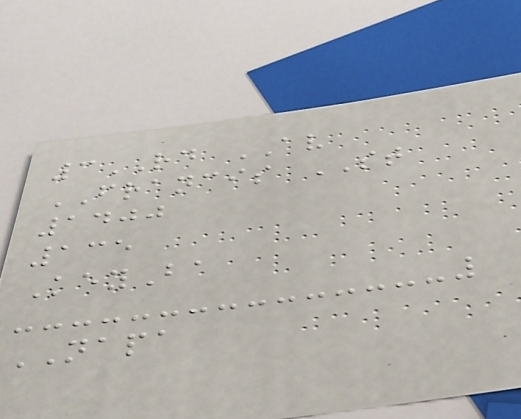3RD AV
FRANCIS ST
1400
135
KeyBa
NAPA
